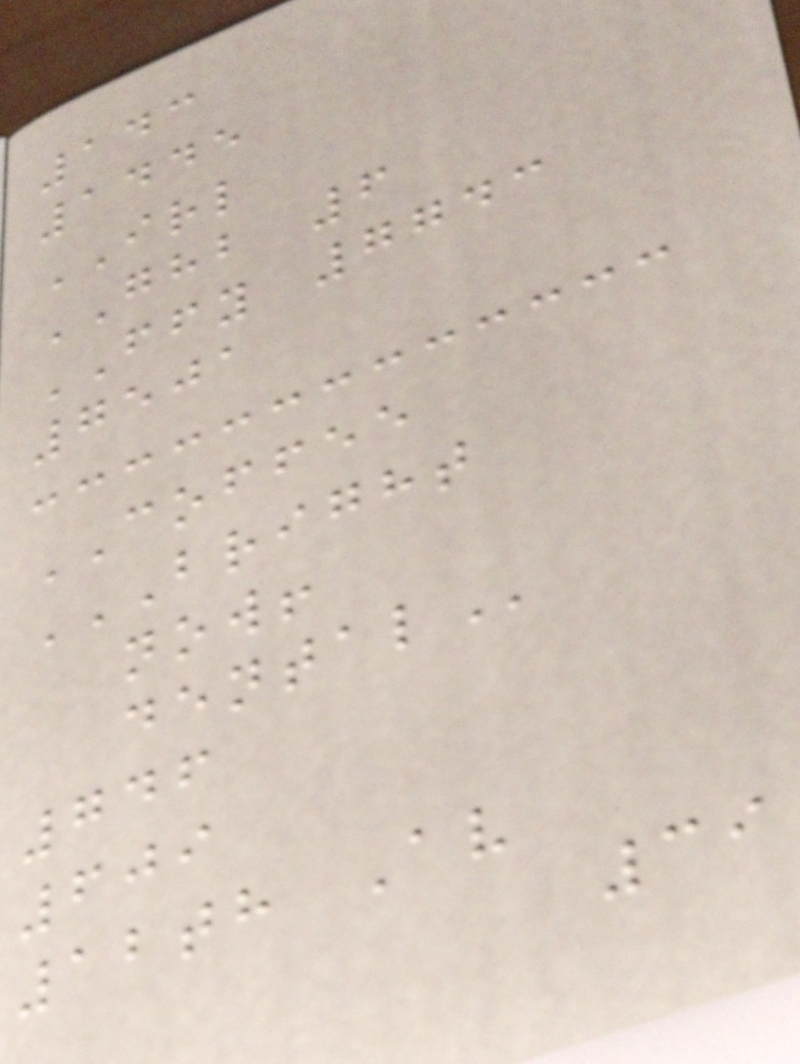143
1445
IRL
GHB 6
FFY 7743
7501
COFFEE
BRIGHT
NOW!
DENTAL
746
609
12th Av
39
